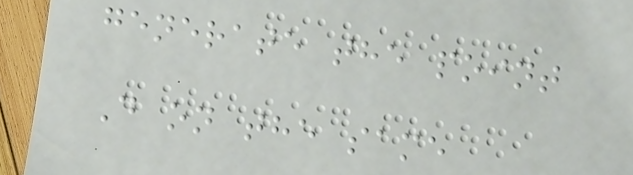generate the point
D on the same
